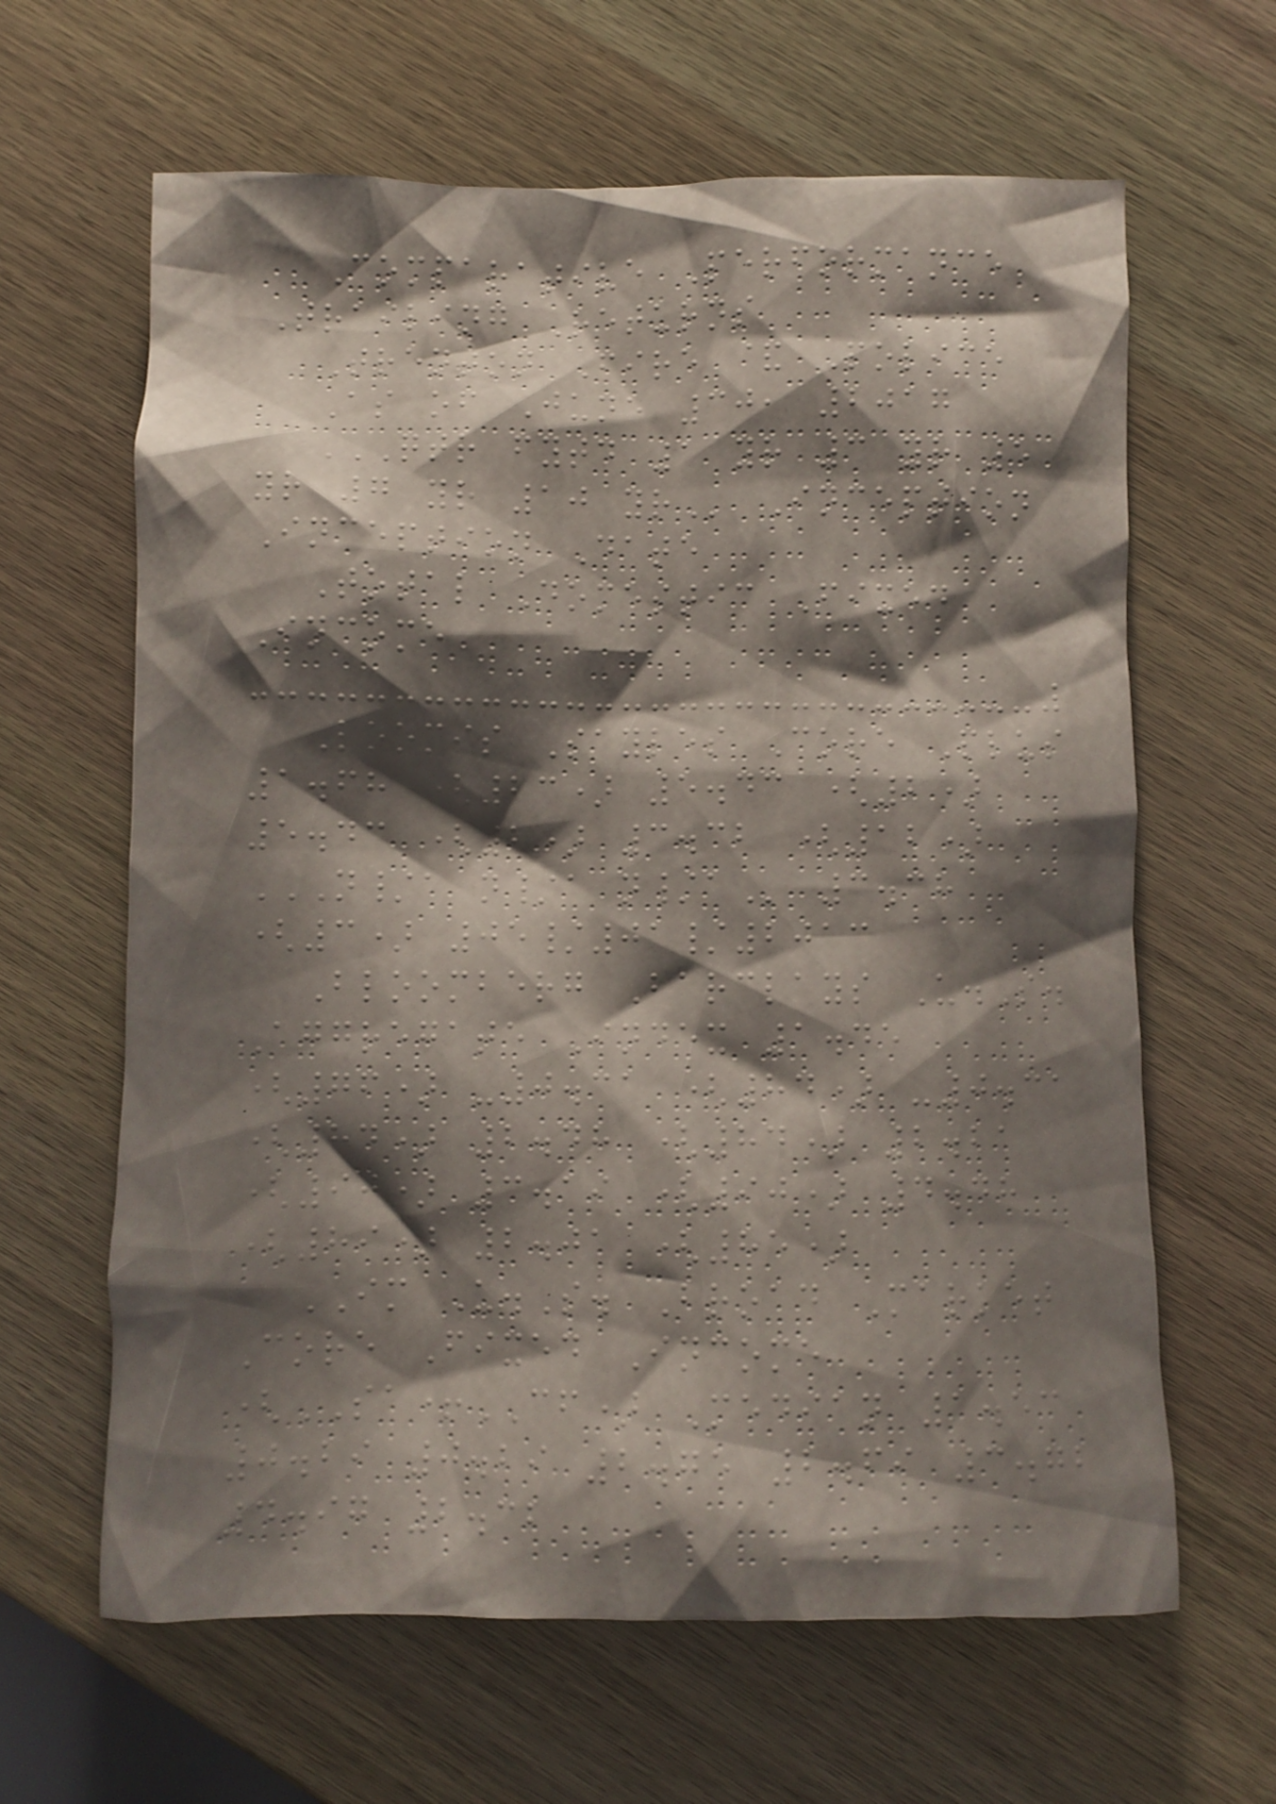Comparative Performance
Trailing Returns
Trenton Fire & Police
As of June 30, 2017
QTR FYTD 1 YR 3 YR 5
YR 7 YR 10 YR Inception
Inception Date
Total Domestic Fixed
Income
Loomis Sayles Core Plus
1.68 (23) 5.43 (2)
5.43 (2) 3.32 (12)
N/A N/A N/A 3.38
(3) 05/01/2013
Bloomberg Barclays U.S.
Aggregate Index 1.45
(76) -0.31 (84) -0.31
(84) 2.48 (84) 2.21
(90) 3.19 (90) 4.48
(89) 2.01 (85)
IM U.S. Broad Market
Core Fixed Income
(SA+CF) Median 1.53
0.29 0.29 2.75 2.69 3.72
4.97 2.32
